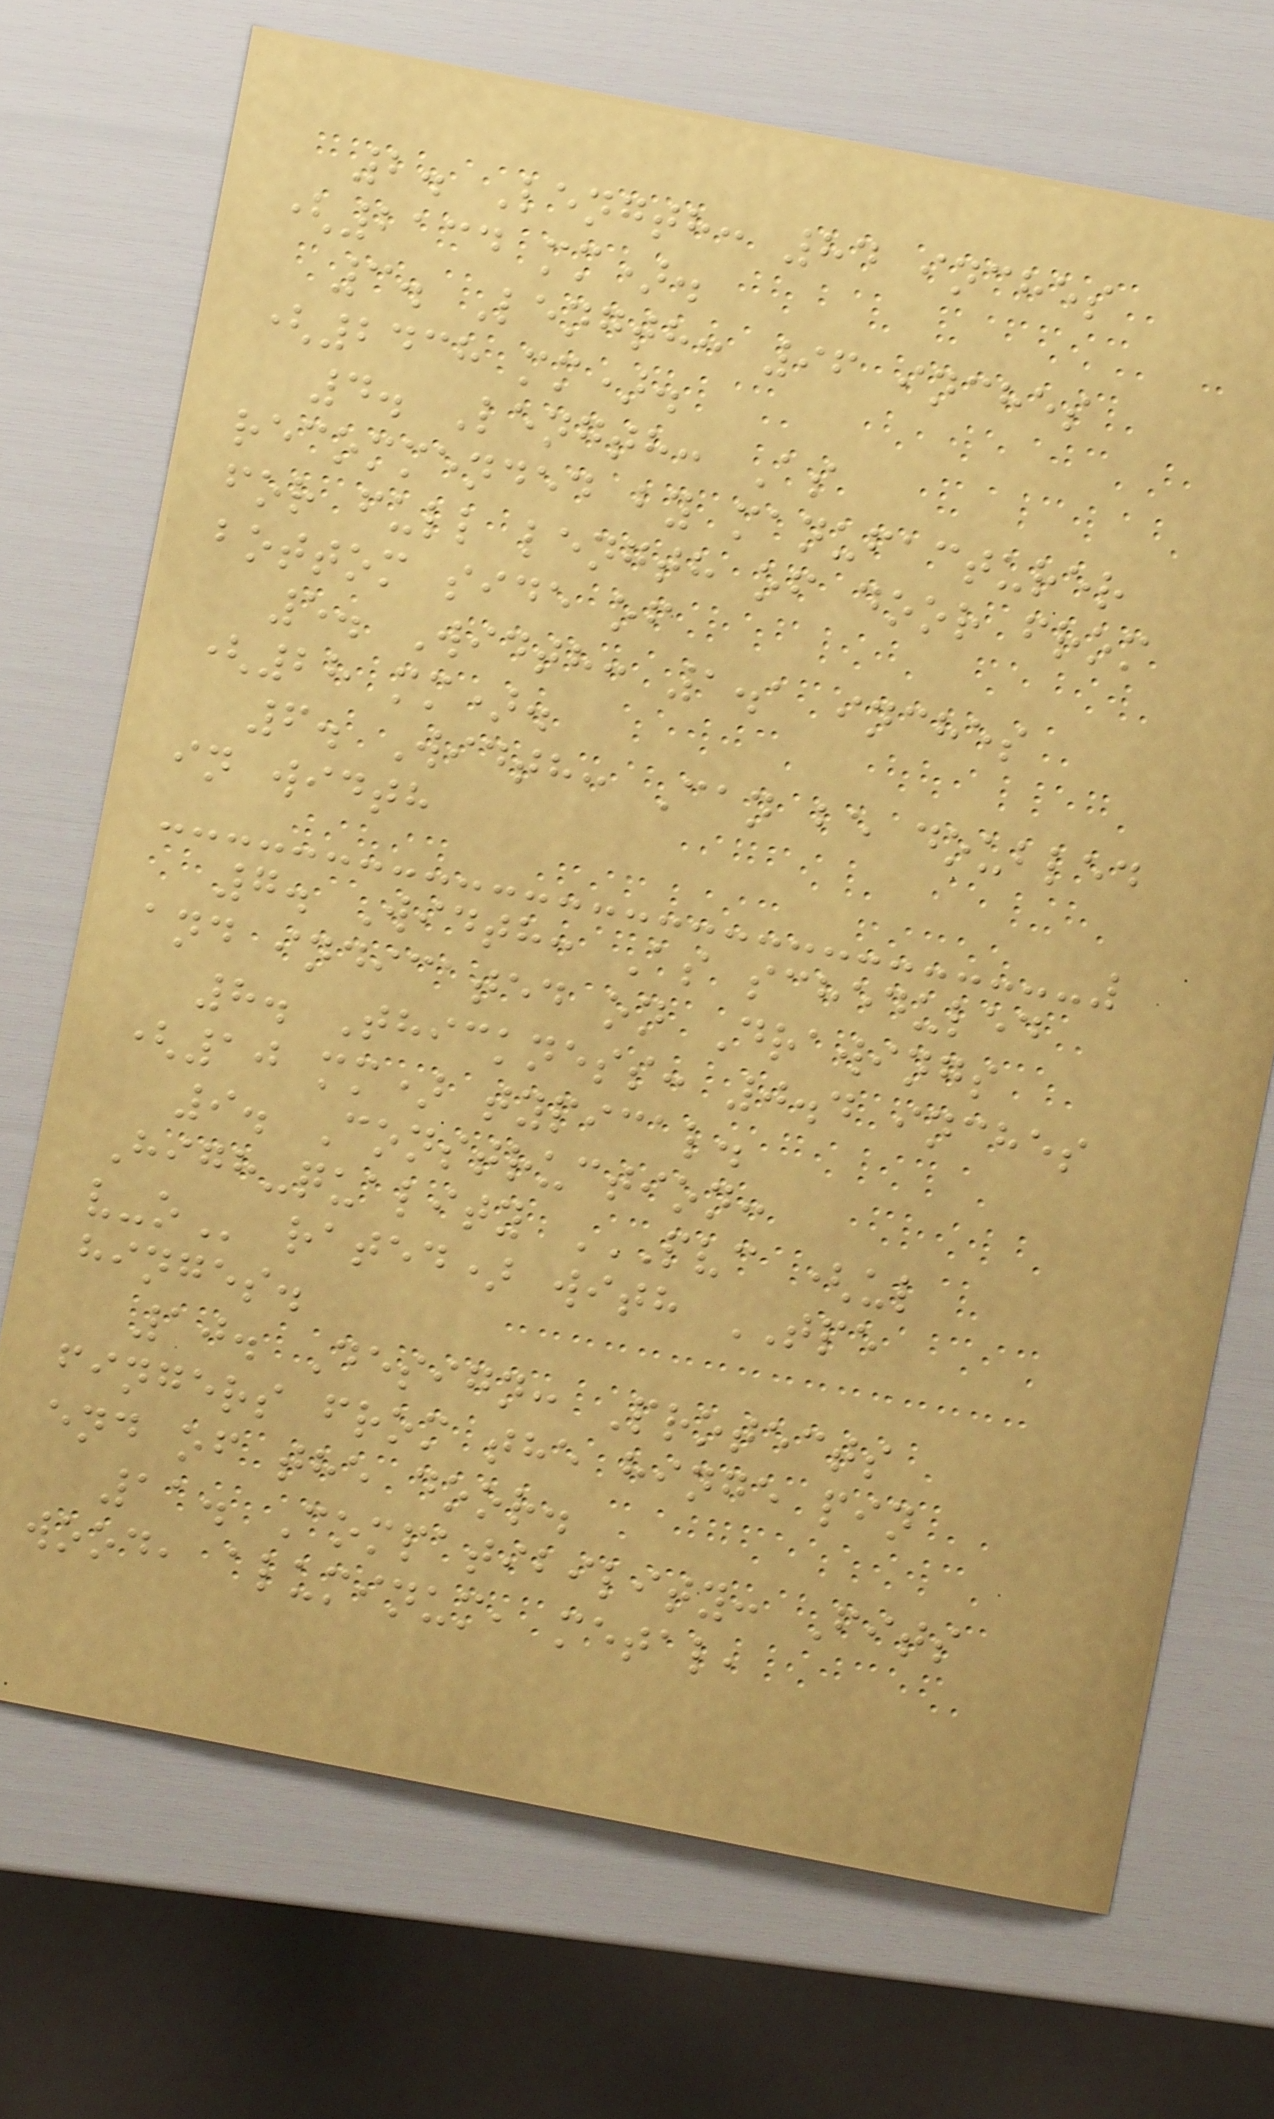2. Length: 84 inches
(2134 mm).
3. Length: 96 inches
(2438 mm).
4. Length: As
recommended by manufacturer
for full length of door from
bottom side of
5. Width: 1.1 inches
(28 mm).
6. Width: Can be doubled
in width
7. Width: As scheduled
and indicated on Drawings
8. Thickness: 0.4 inches
(10 mm) typical.
9. Construction:
High-quality PVC (UL
V-O rated) with TPE
hinges.
10. Design: Protects
fingers from the hinge pin
end of the door.
11. Compatibility: Fits
wood, aluminum, metal,
